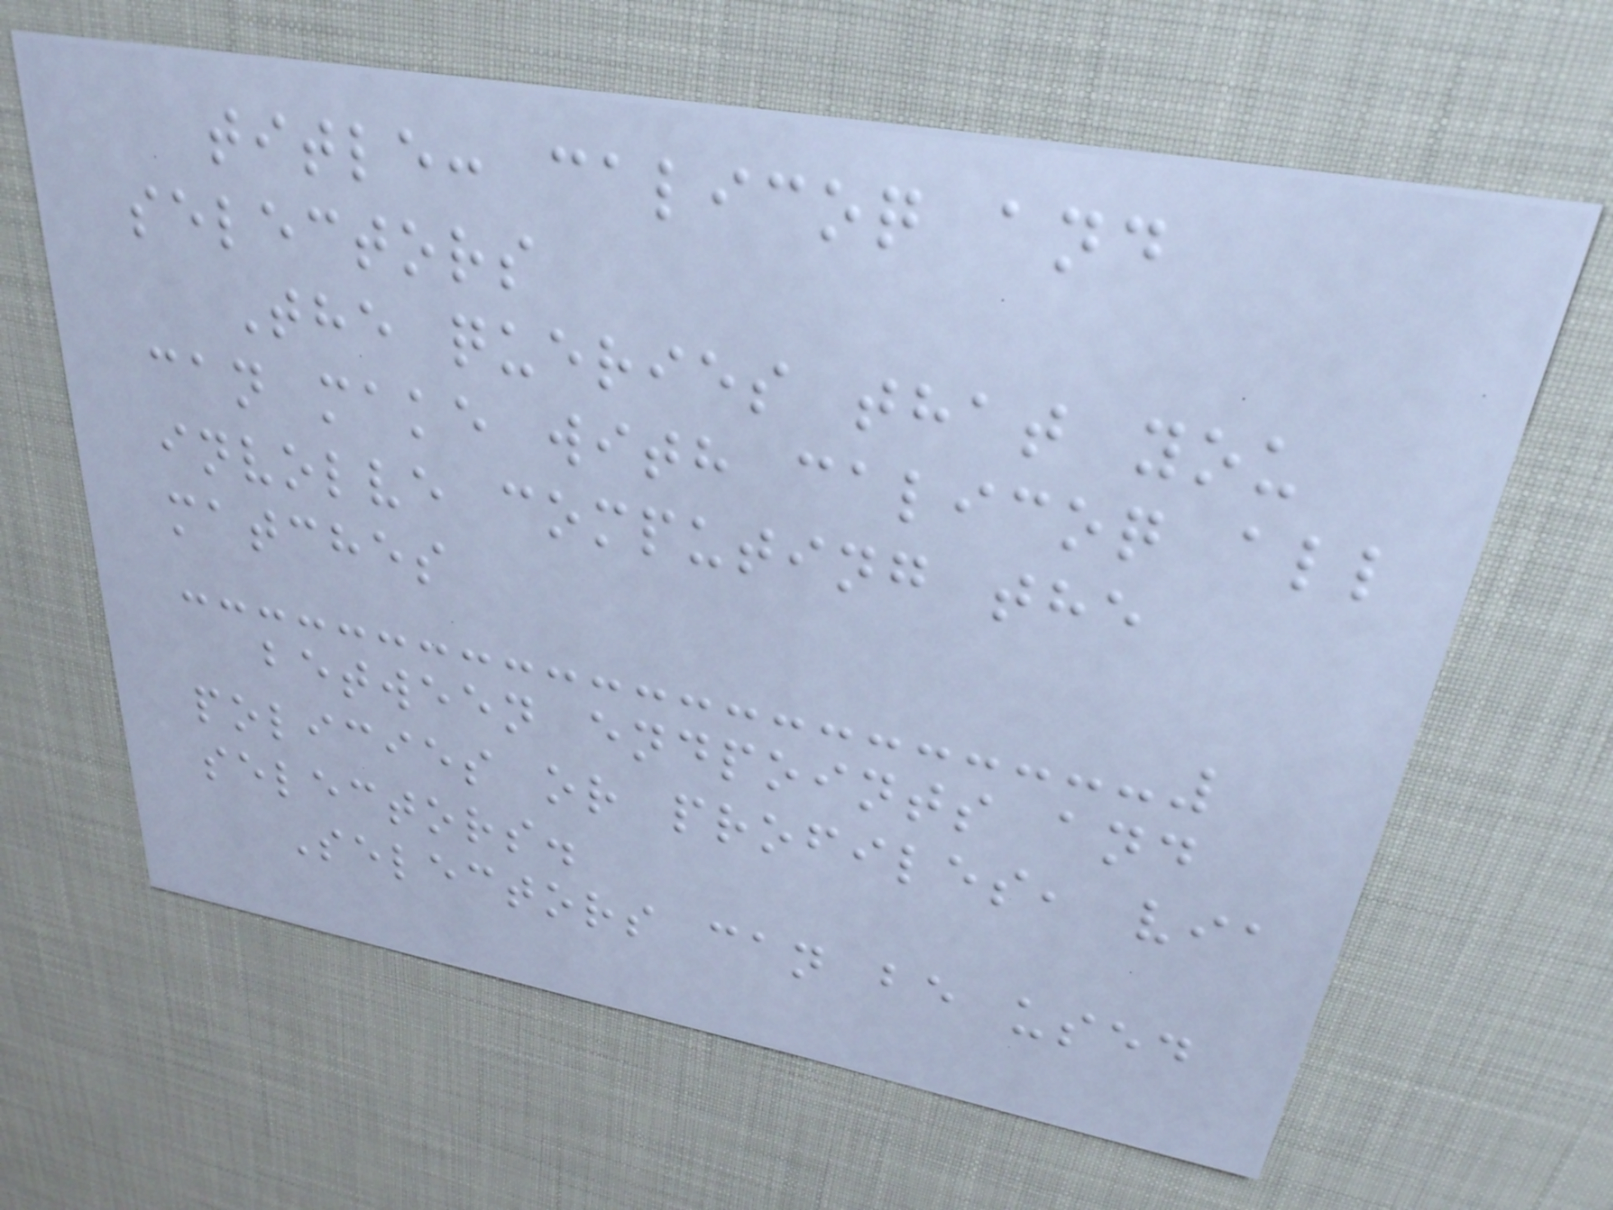title: calicoq and
selectors
The queries that you
can make with calicoq all
involve computing the
matches
between endpoints and
policies or profiles, via
selectors.
Selectors can be used
